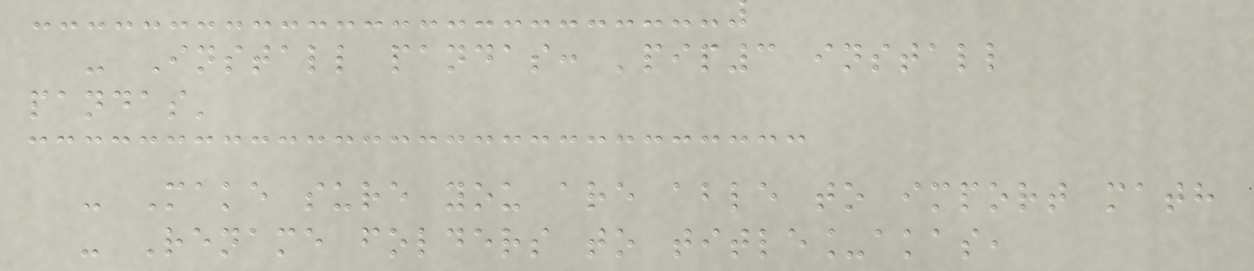- Install pandas: 'pip3 install
pandas'
- Make sure you are able to import math
- Rename folders to title_akas,
